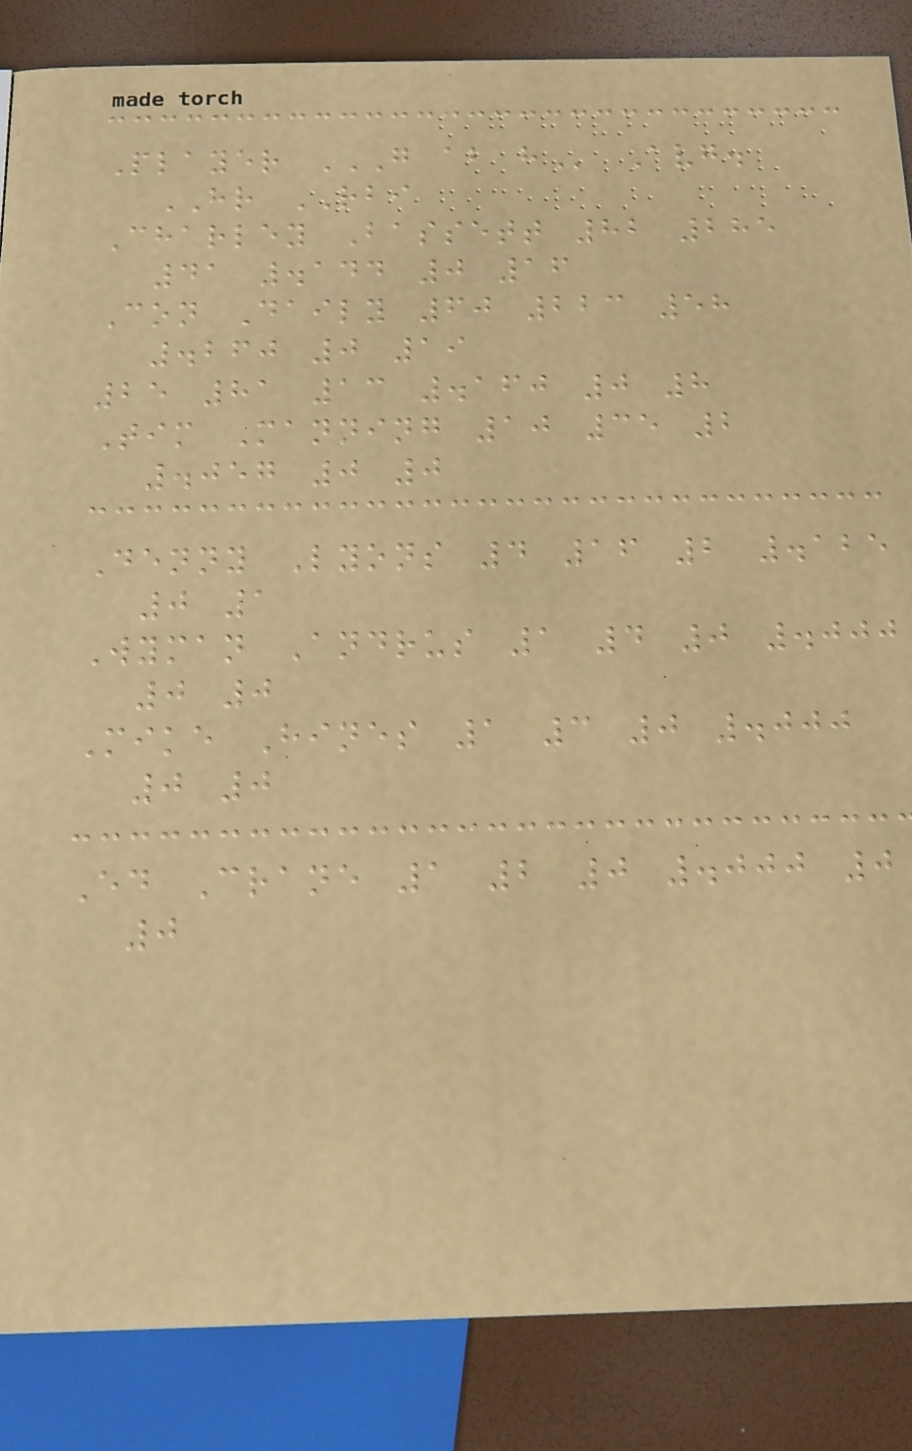Player G AB H Avg.
HR RBI
Charley Bassett 82 285
41 .144 0 16
Con Daily 60 223 58
.260 0 19
25 81 13 .160 0 8
Tim Manning 10 35 2
.057 0 0
Denny Lyons 4 16 2 .125
0 1
Wyman Andrus 1 4 0 .000
0 0
Mike Hines 1 3 0 .000
0 0
Ed Crane 1 2 0 .000 0
0
